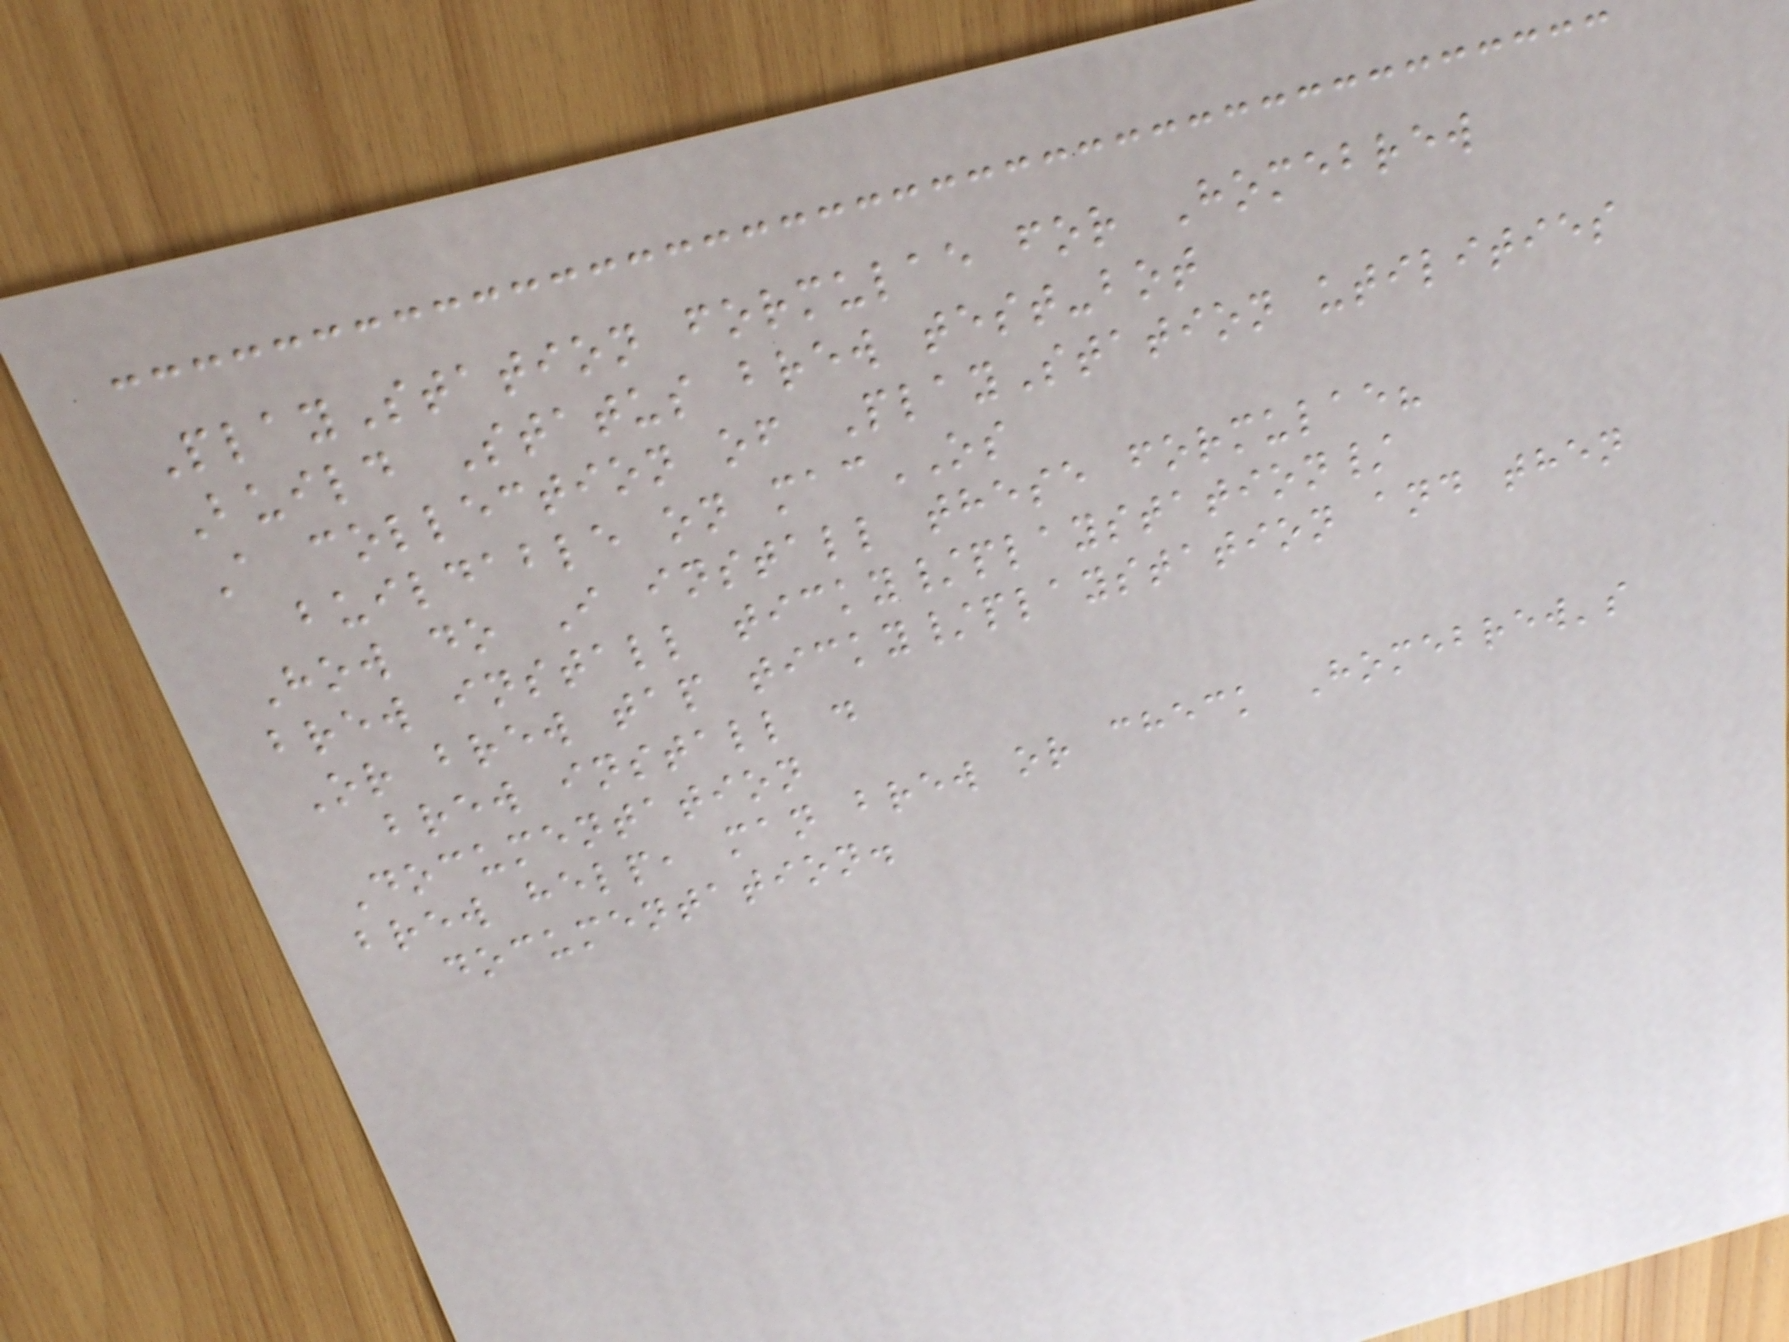PlayStation formulae for Homebrew
Build Status brew test-bot
A collection of PlayStation utilities
buildable on macOS
How do I install these formulae?
brew install ticky/playstation/
Or brew tap ticky/playstation and then
brew install .
Documentation
brew help, man brew or check Homebrew's
documentation.
